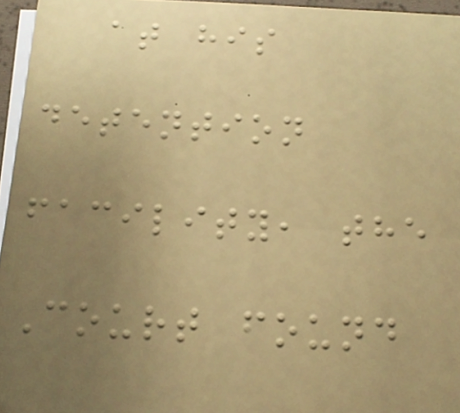at his
detention
facility, the
Court found
